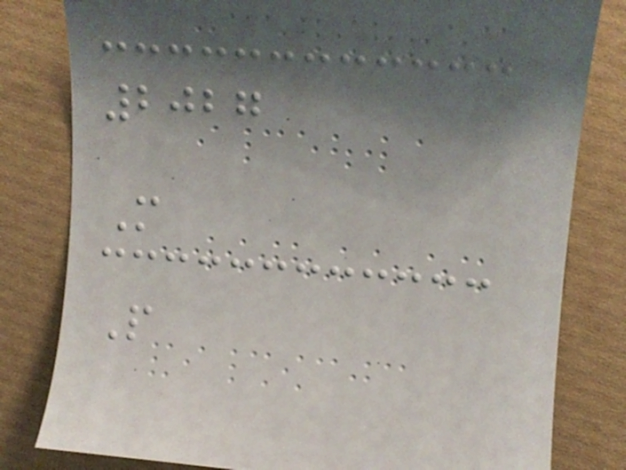2027
M
P
